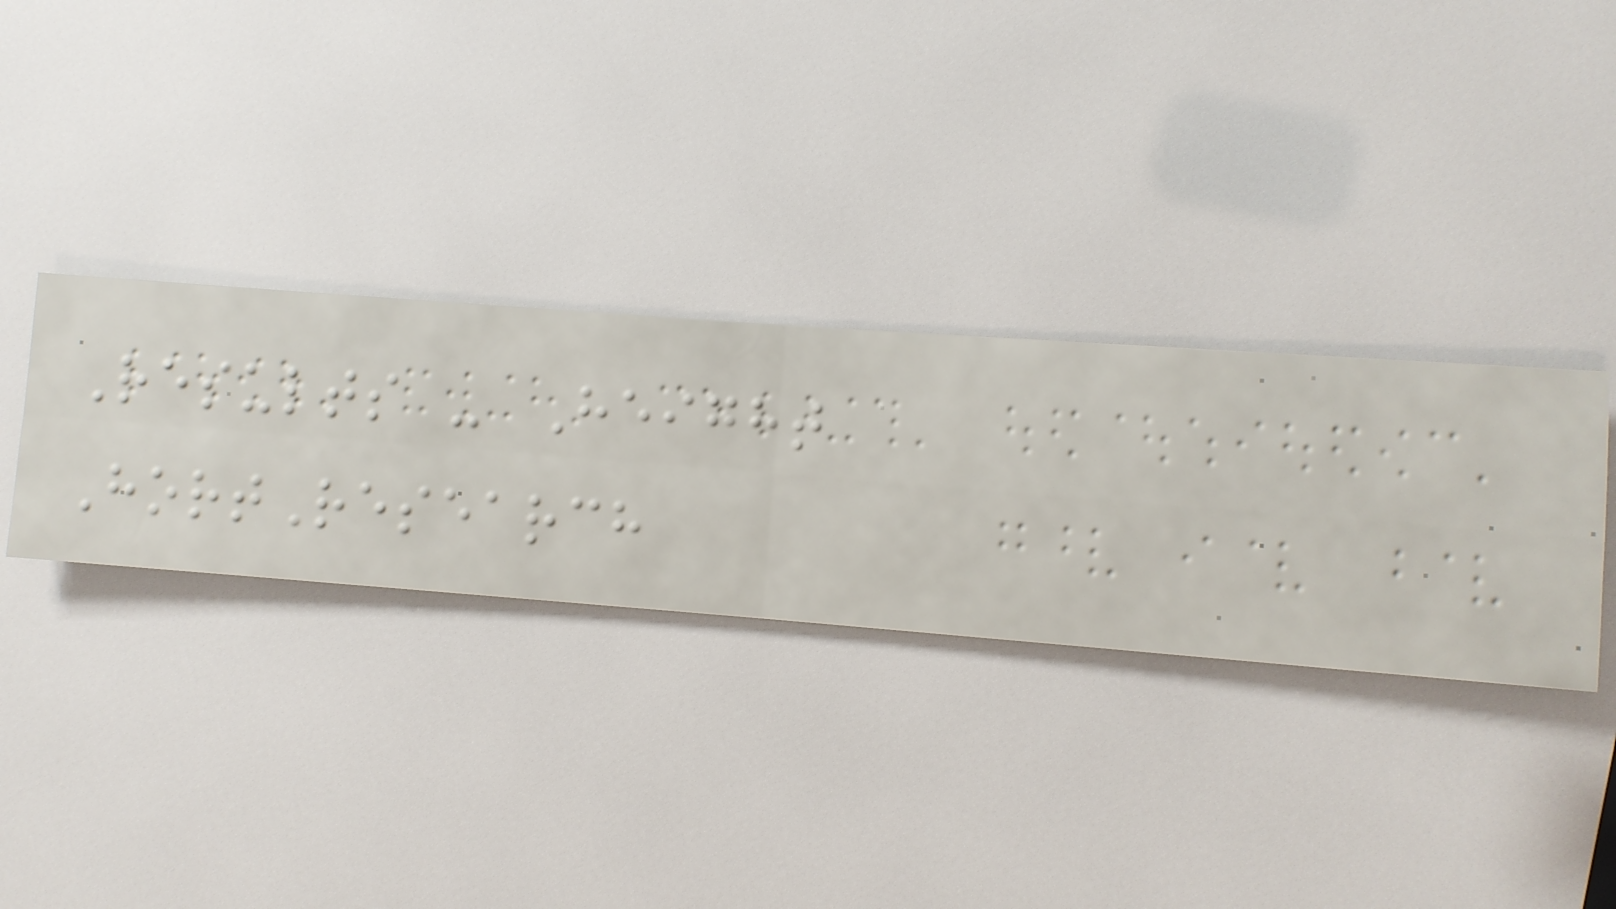Results - Height
HortResearch
